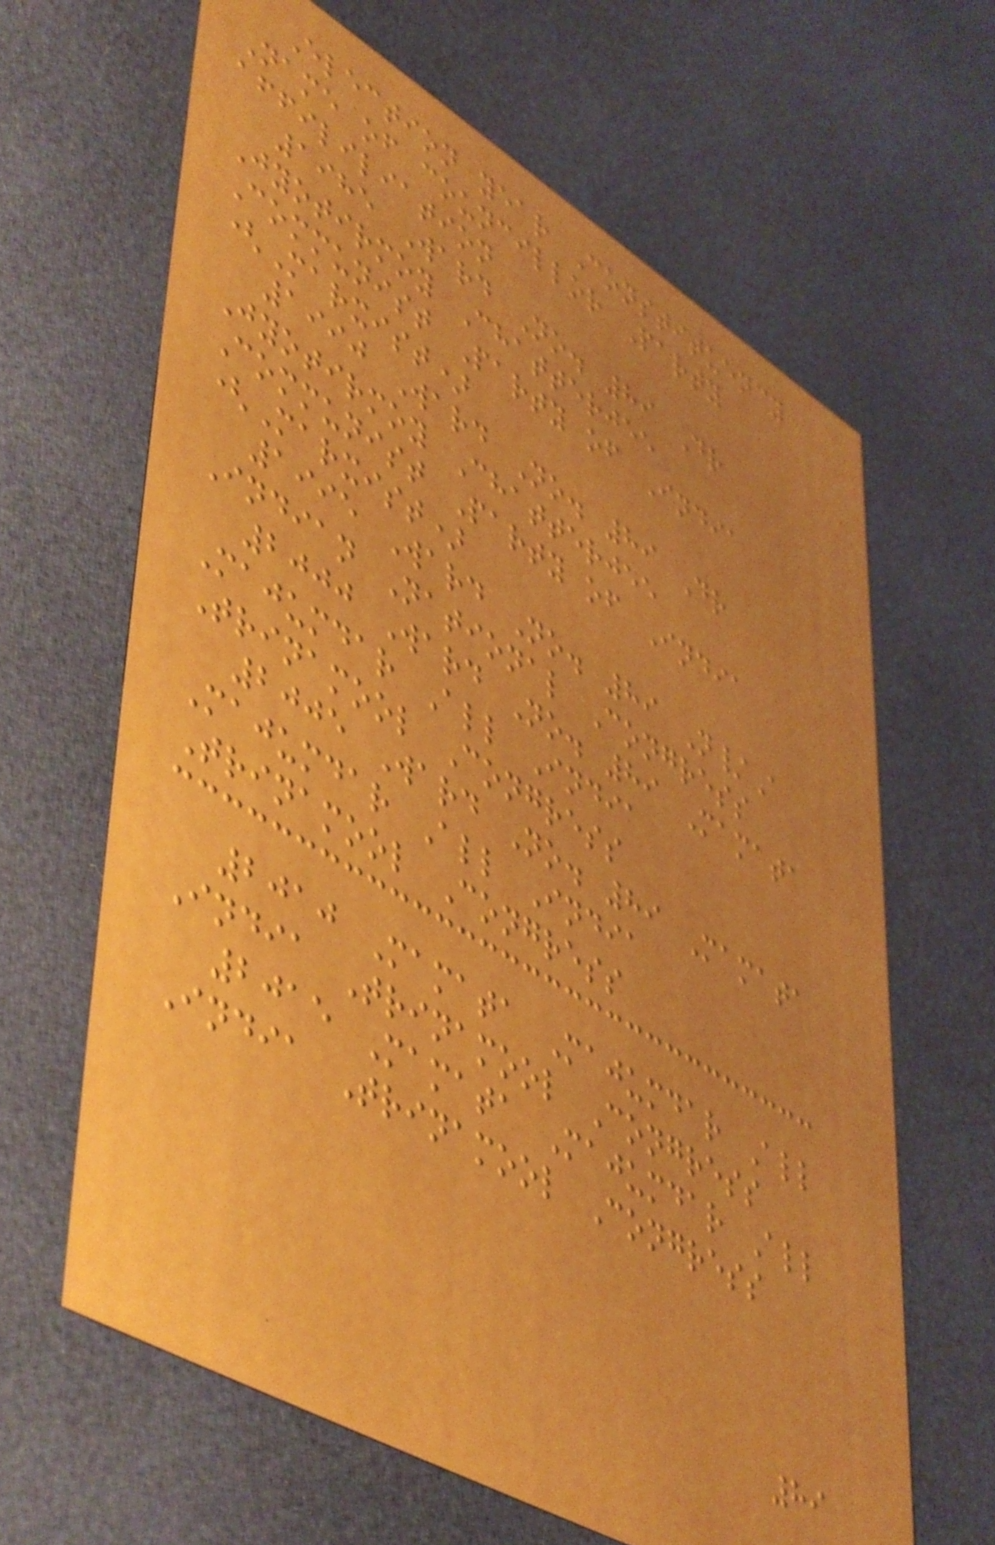Election year Constituency
Name of councillor Party
affililiation
1985 Ward No. 89 Dr
Jyotirmoy Chatterjee
Communist Party of India
(Marxist)
1990 Ward No. 89 Dr
Jyotirmoy Chatterjee
Communist Party of India
(Marxist)
1995 Ward No. 89 N/A
Indian National Congress
2000 Ward No. 89 Mamata
Majumdar All India
Trinamool Congress
2005 Ward No. 89 Mamata
Majumdar All India
Trinamool Congress
2010 Mamata Majumdar All
India Trinamool Congress
2015 Mamata Majumdar All
India Trinamool Congress
89
